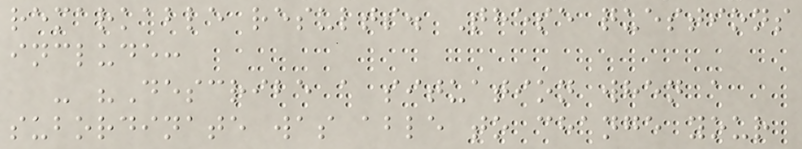remarkable results. These questions
include:
- "Describe a situation when a
subordinate was able to change your
